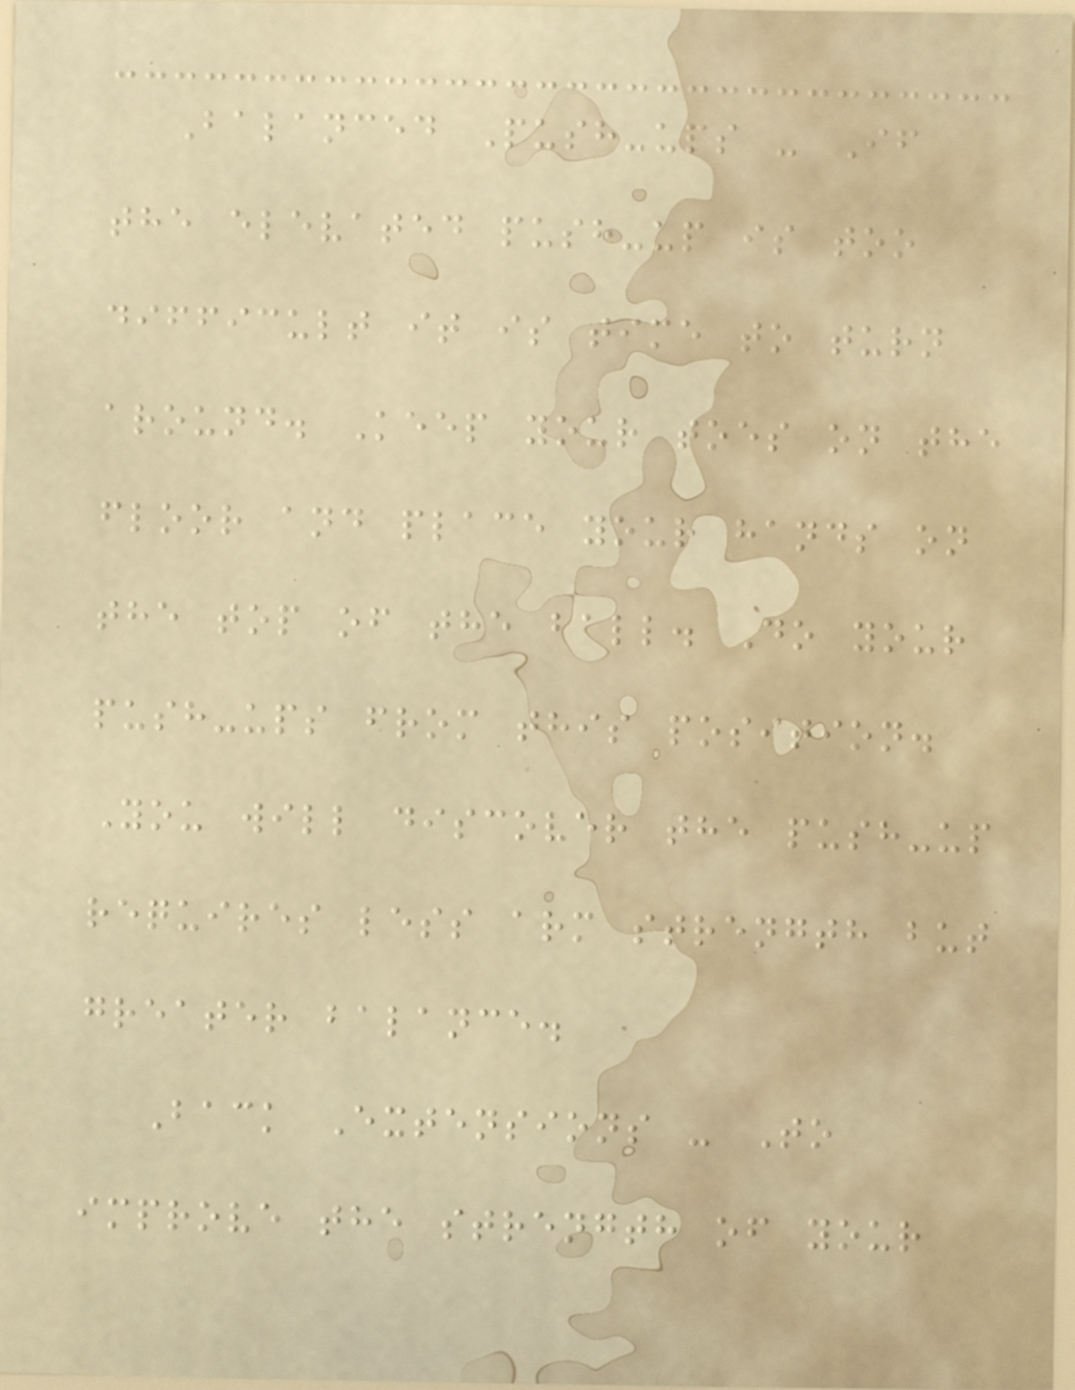Balanced Push-ups - If
the elevated push-up is too
difficult it is time to turn
around. Keep your toes on the
floor and place your hands on
the top of the ball. Do your
push-ups from this position.
You will discover the push-up
requires less arm strength but
greater balance.
Back Extensions - To
improve the strength of your
